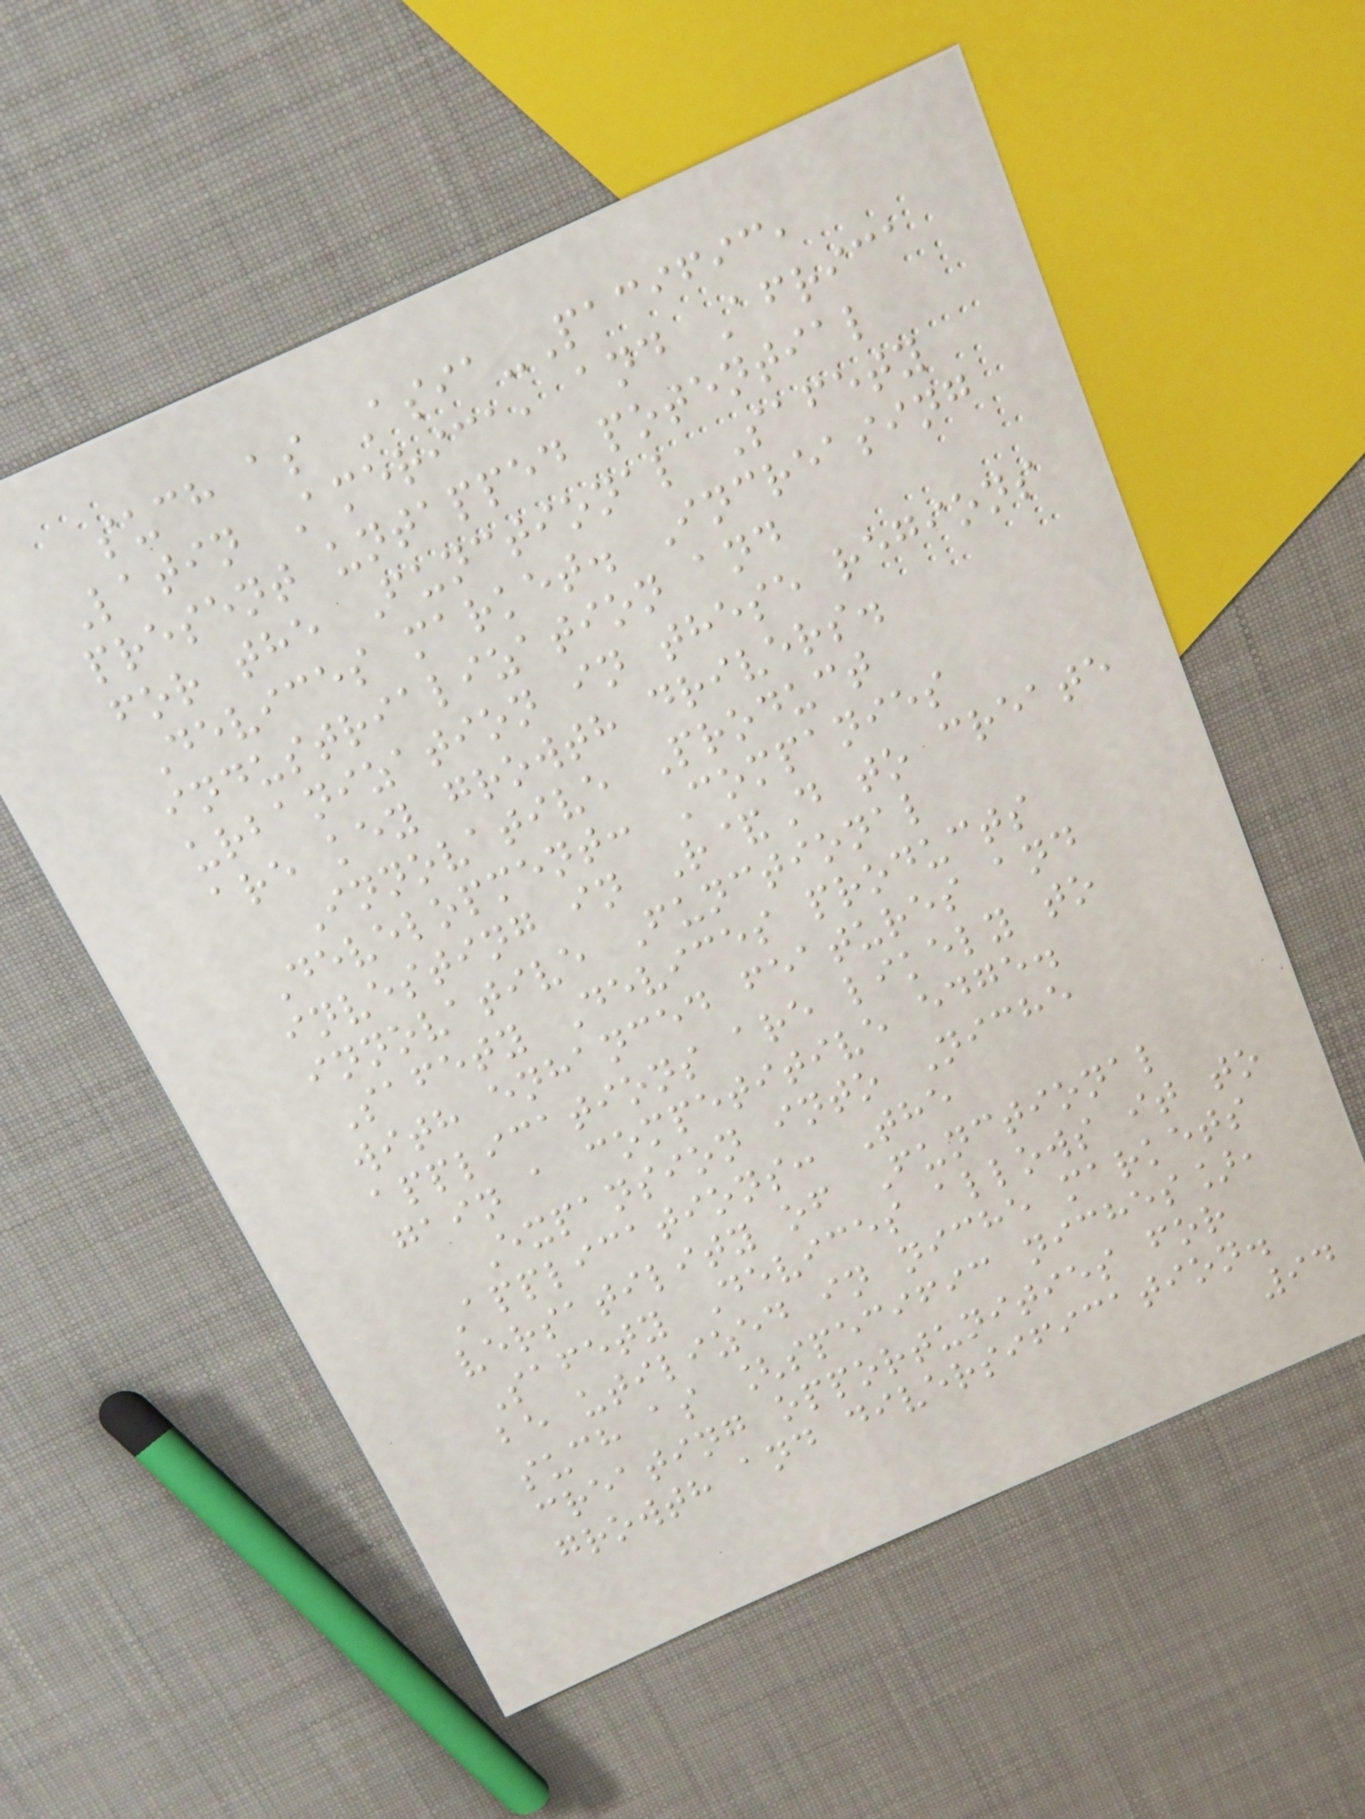such as Asia-Pacific,
Latin America, and Africa
present untapped potential
for the Functional Safety
Devices market. Increasing
industrialization and
urbanization in these regions
are key growth drivers.
Innovative Product
Development: Companies
investing in R&D to create
innovative Functional
Safety Devices products
with enhanced features and
applications are likely to
gain a competitive edge.
Expansion into Niche
Applications: The
versatility of Functional
Safety Devices allows it to
be utilized in niche markets
such as [specific niches],
creating opportunities for
growth and diversification.
94
